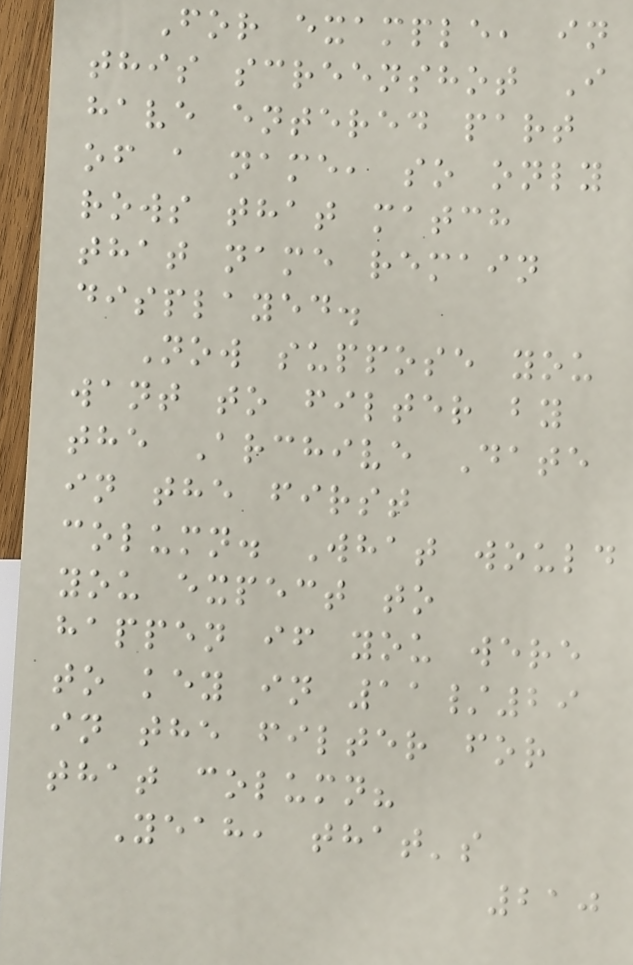For example, in
this screenshot I
have entered part
of a name, so only
rows that match
that name remain
displayed.
Now suppose you
want to filter by
the Archive Date
in the first
column. What would
you expect to
happen if you were
to key in 11/29
in the filter for
that column?
Yeah, that's
210
